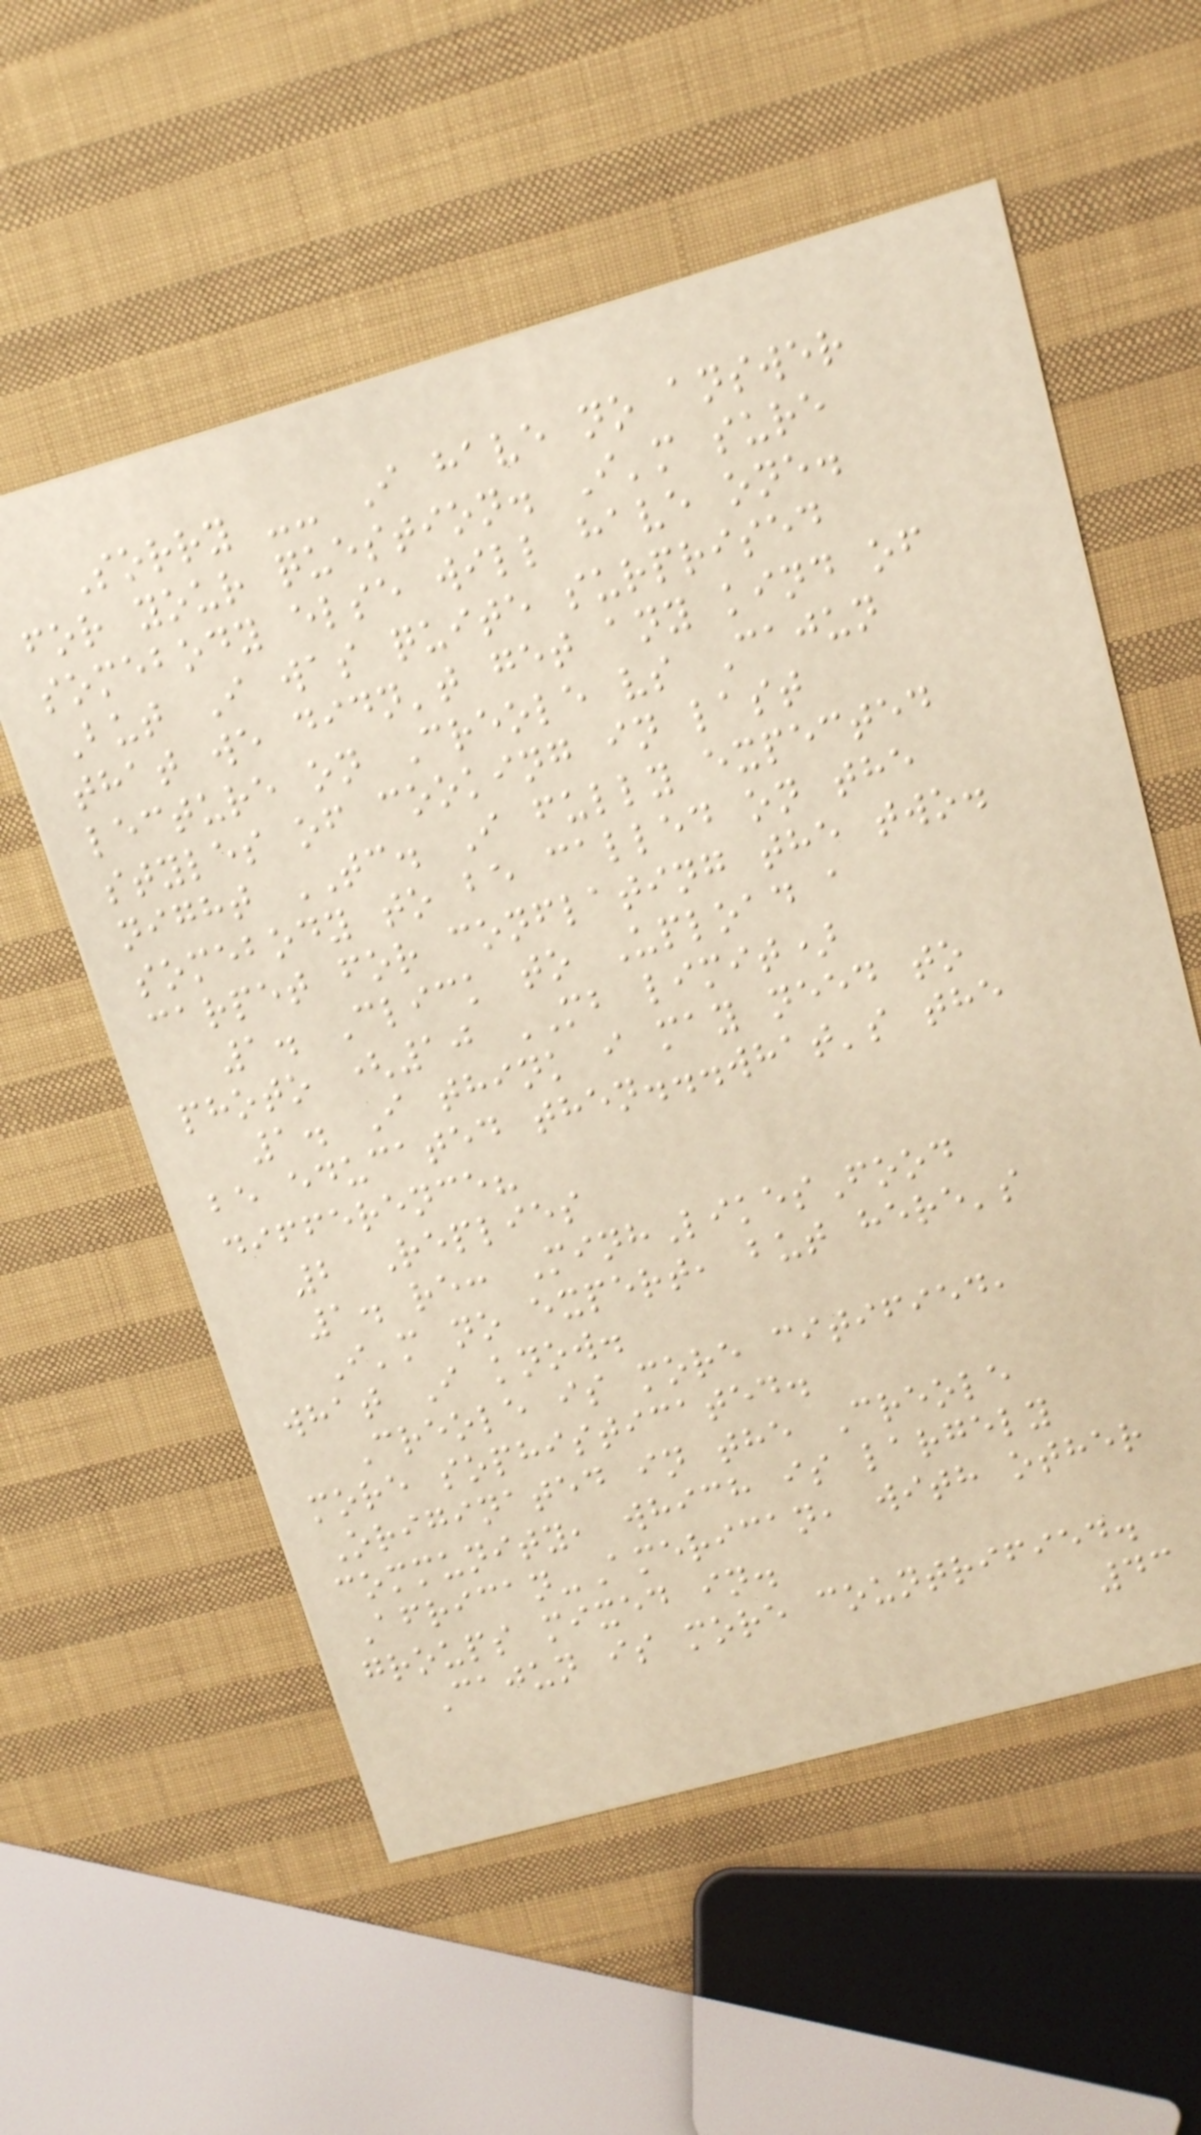Sorry -- I have no answer
for your question. I'm sure
somebody else will have one.
But I was quite surprised
that we didn't get any kind of
lecture on Creole vs Cajun
styles of cooking in last
night TC. I fully expected
somebody to be called on the
carpet for conflating the two.
1. Click to Upload a
photo (10 MB limit)
1. I think i may need to
be educated then...what's the
difference?
2 Replies
1. re: MinhLikesFood
I'm no expert, but here's
what I know.
Creole is more citified,
more sophisticated.
Originated in the Creole
community, which is largely
African-American, with other
groups mixed in.
Cajun is more countrified.
43
